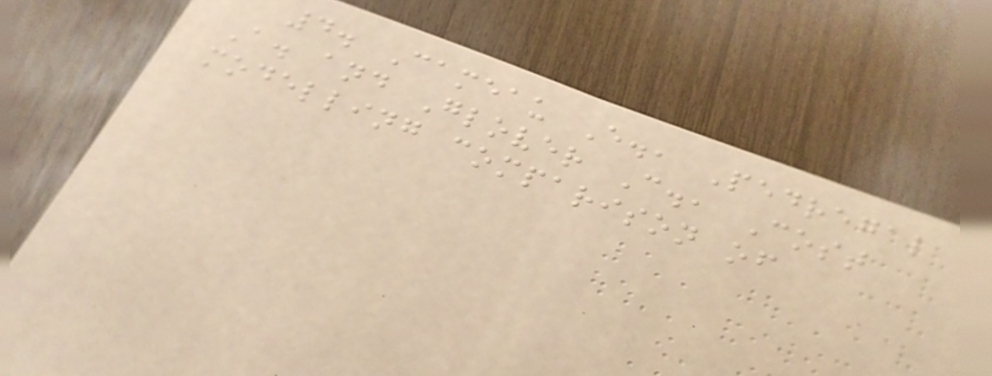4. Cameau E., Pedregal
A. and Glover C., Cost
modelling comparison of
